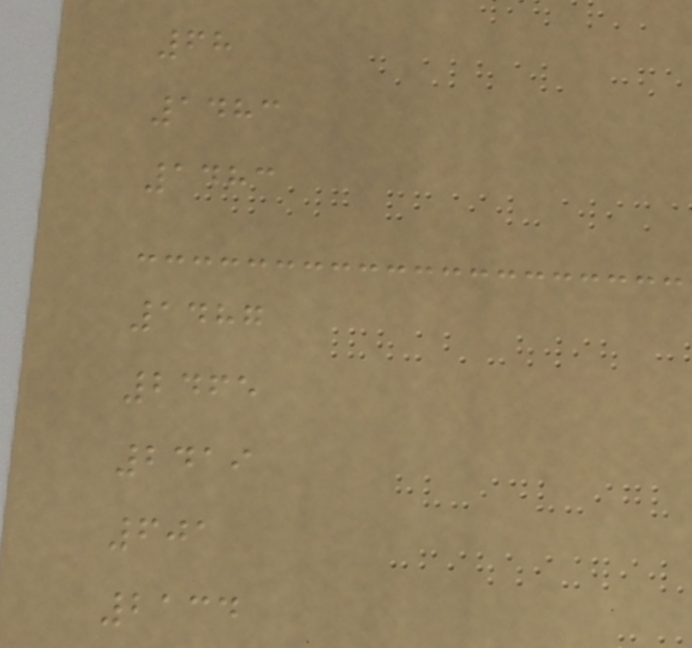68
1483
1483
1487
2465
2419
601
2134
